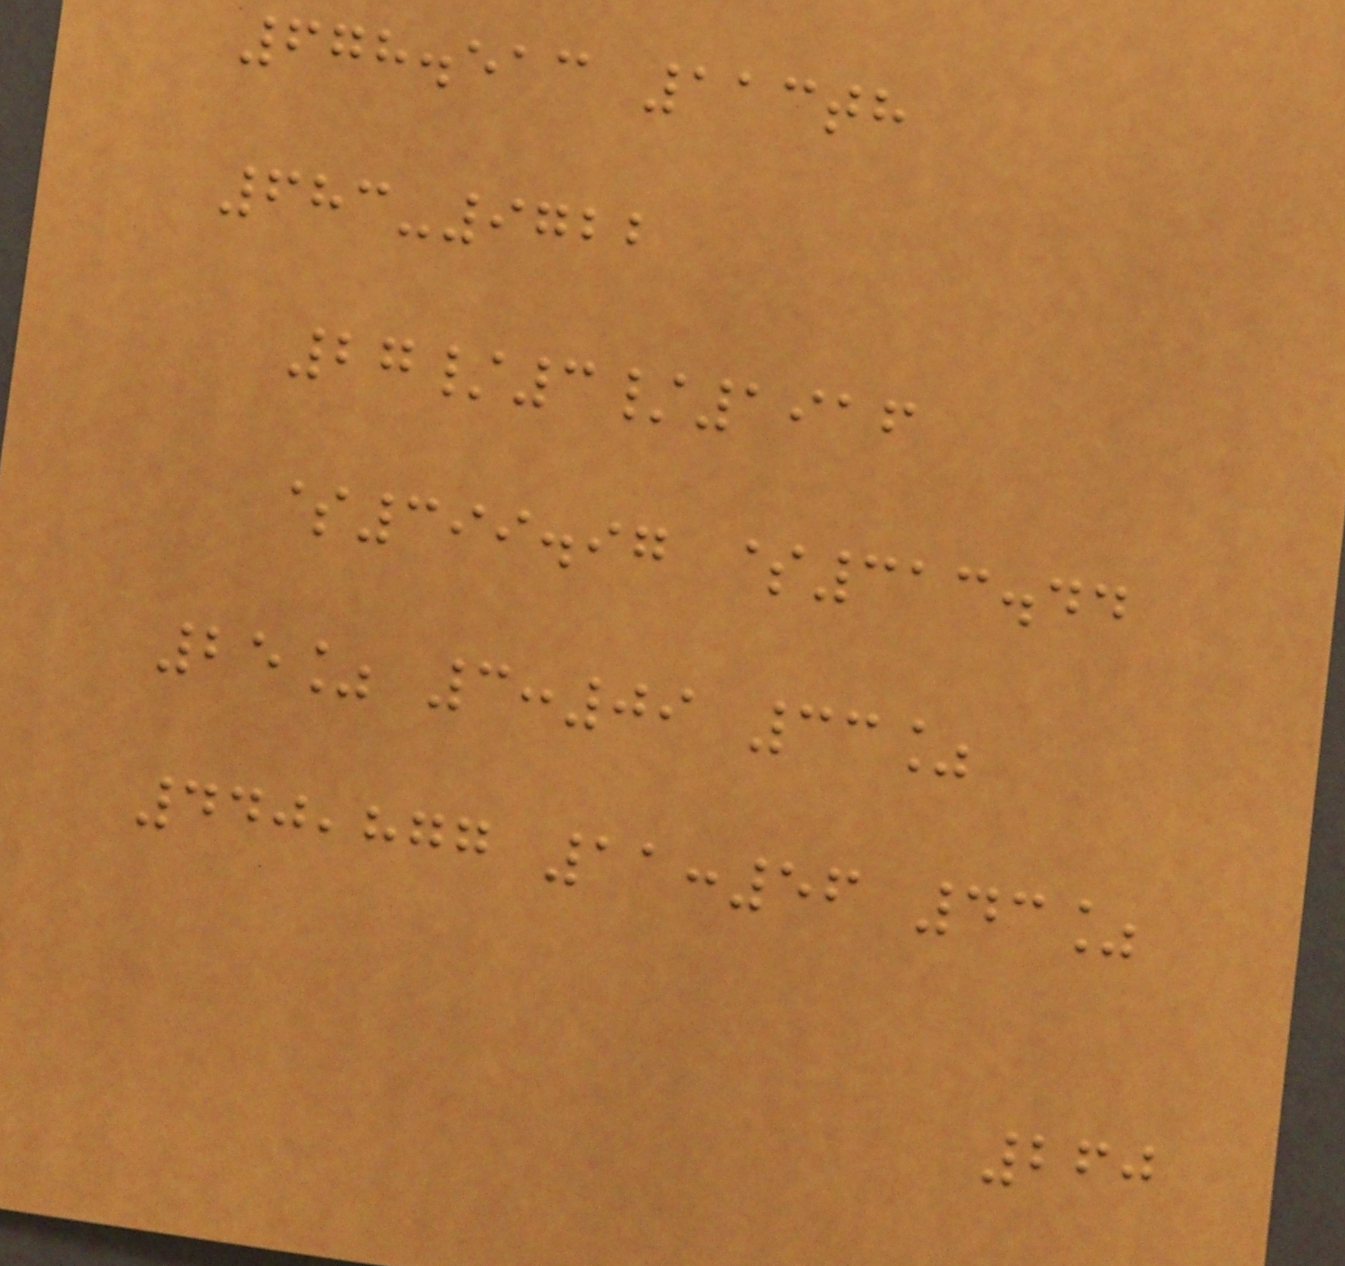678.513 113th
683-9722
27/3/1916
$399.97 $313.44
25% 3:09 33%
440,877 11:56 43%
260
